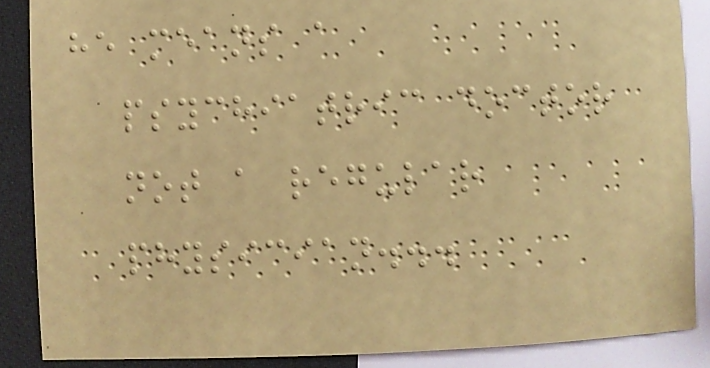he means a
psychiatric doctor
not a regular
physician...
